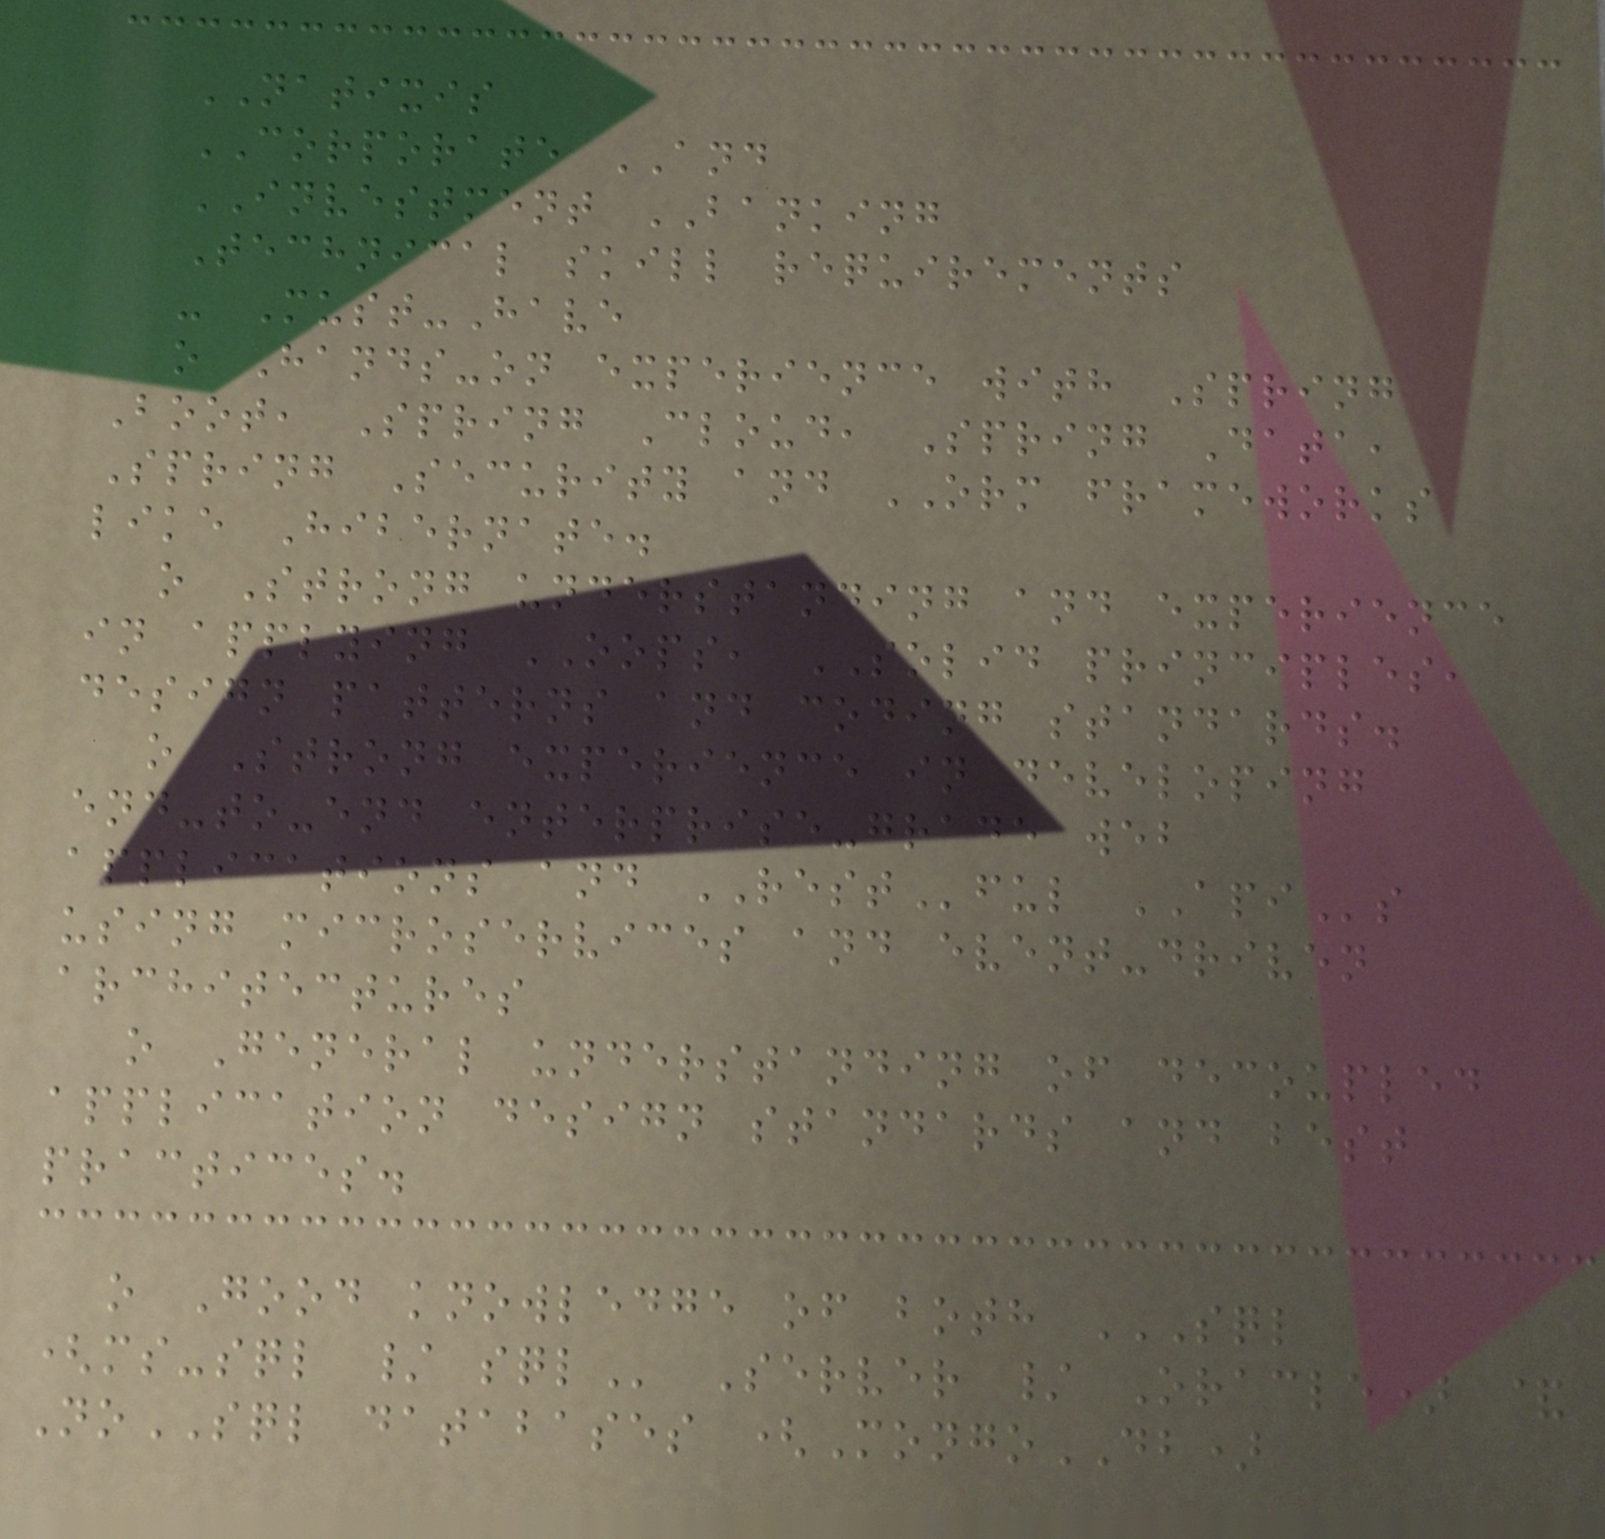NATIXIS
CORPORATE AND
INVESTMENT BANKING
Technical skill requirements
- Must-Have
o Hands-on experience with Spring
Boot, Spring Cloud, Spring Data,
Spring Security and ORM frameworks
like Hibernate.
o Strong understanding and experience
in applying OOPS, SOLID principles,
design patterns and coding standards.
o Strong experience in developing
end-to-end enterprise-grade web
applications and RESTful APIs
using microservices and event-driven
architectures
o General understanding of decoupled
application design standards and best
practices.
o Good knowledge of both SQL
(MS-SQL / SQL Server / Oracle) &
NoSQL databases (MongoDB)
